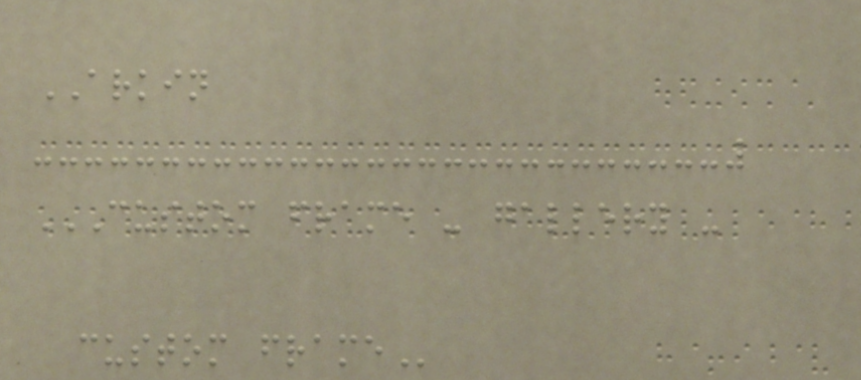ARKIN
CUSTOM FRAME - GALLERY -
CUSTOM FRAME
